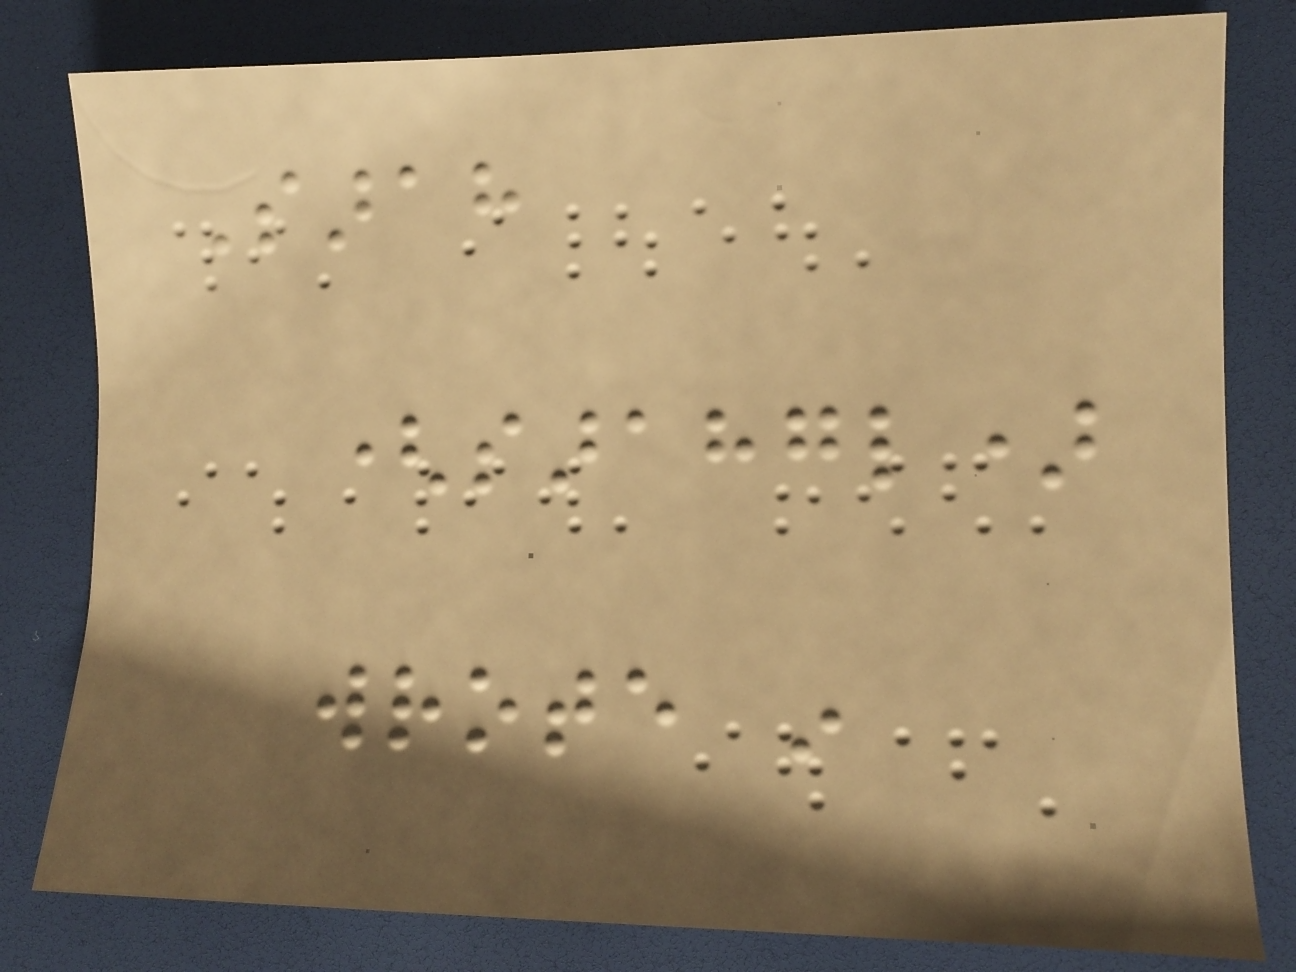Sarah
(sarahgl)
wrote in
